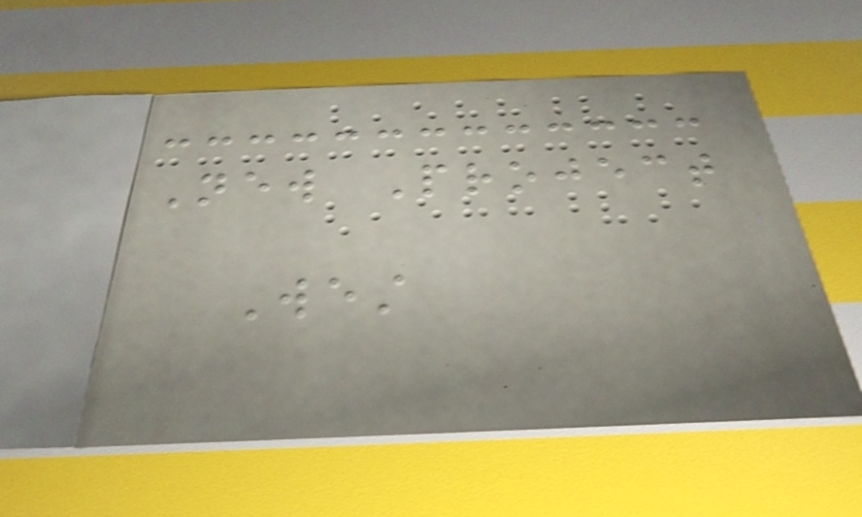New Project
West
